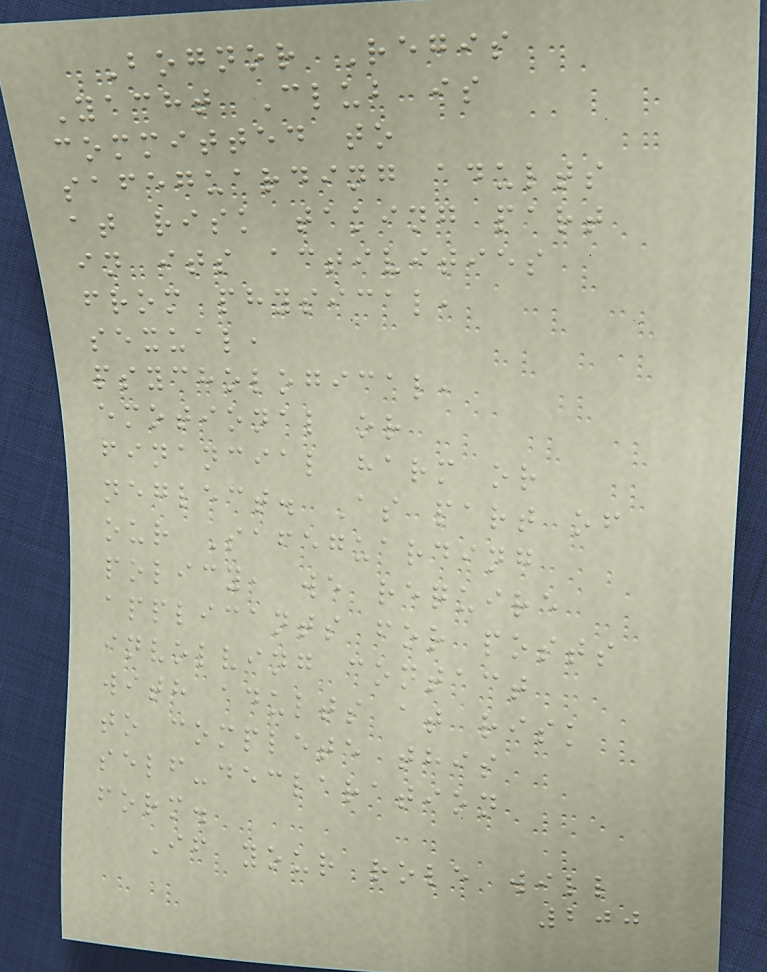Bognor Regis
Yacht Club is
committed to
safeguarding adults
at risk taking part
in its activities
from physical,
sexual,
psychological,
emotional or
financial harm or
neglect. As part of
our Safeguarding
policy, we require
applicants for posts
involving contact
with adults at risk
to complete this
self-declaration
form.
If your role will
200
